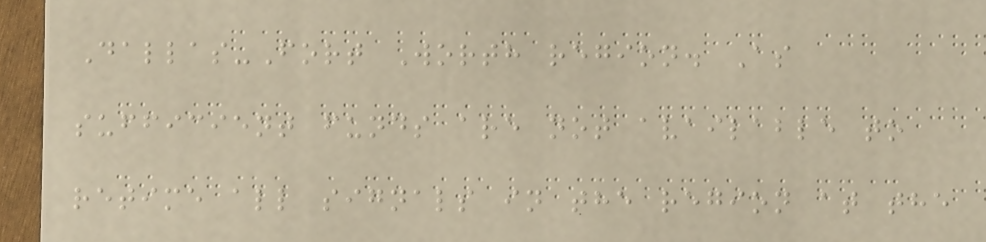Dallas-Fort Worth region. As
sufficient funds are not available to
retime all signals in the region at the
